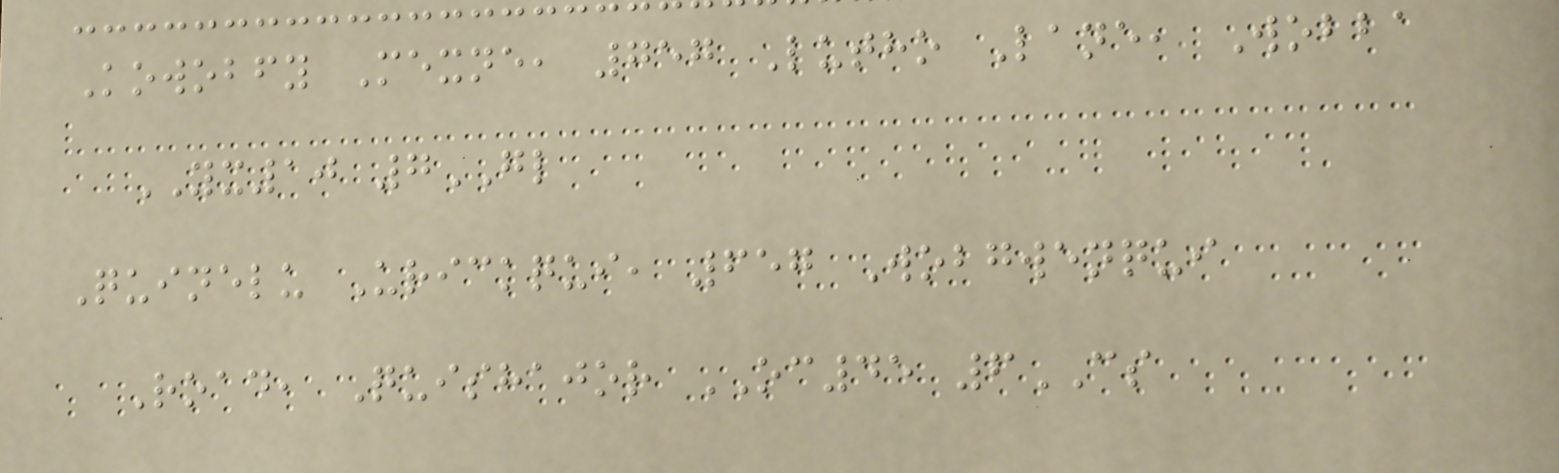Kowobfy Mexne, 757 Lutho Lane, Wobba
YX10 7GL
Quinelu Urickqui, 657 Wobgwenqui
Road, Quishajor OC45 6CS
